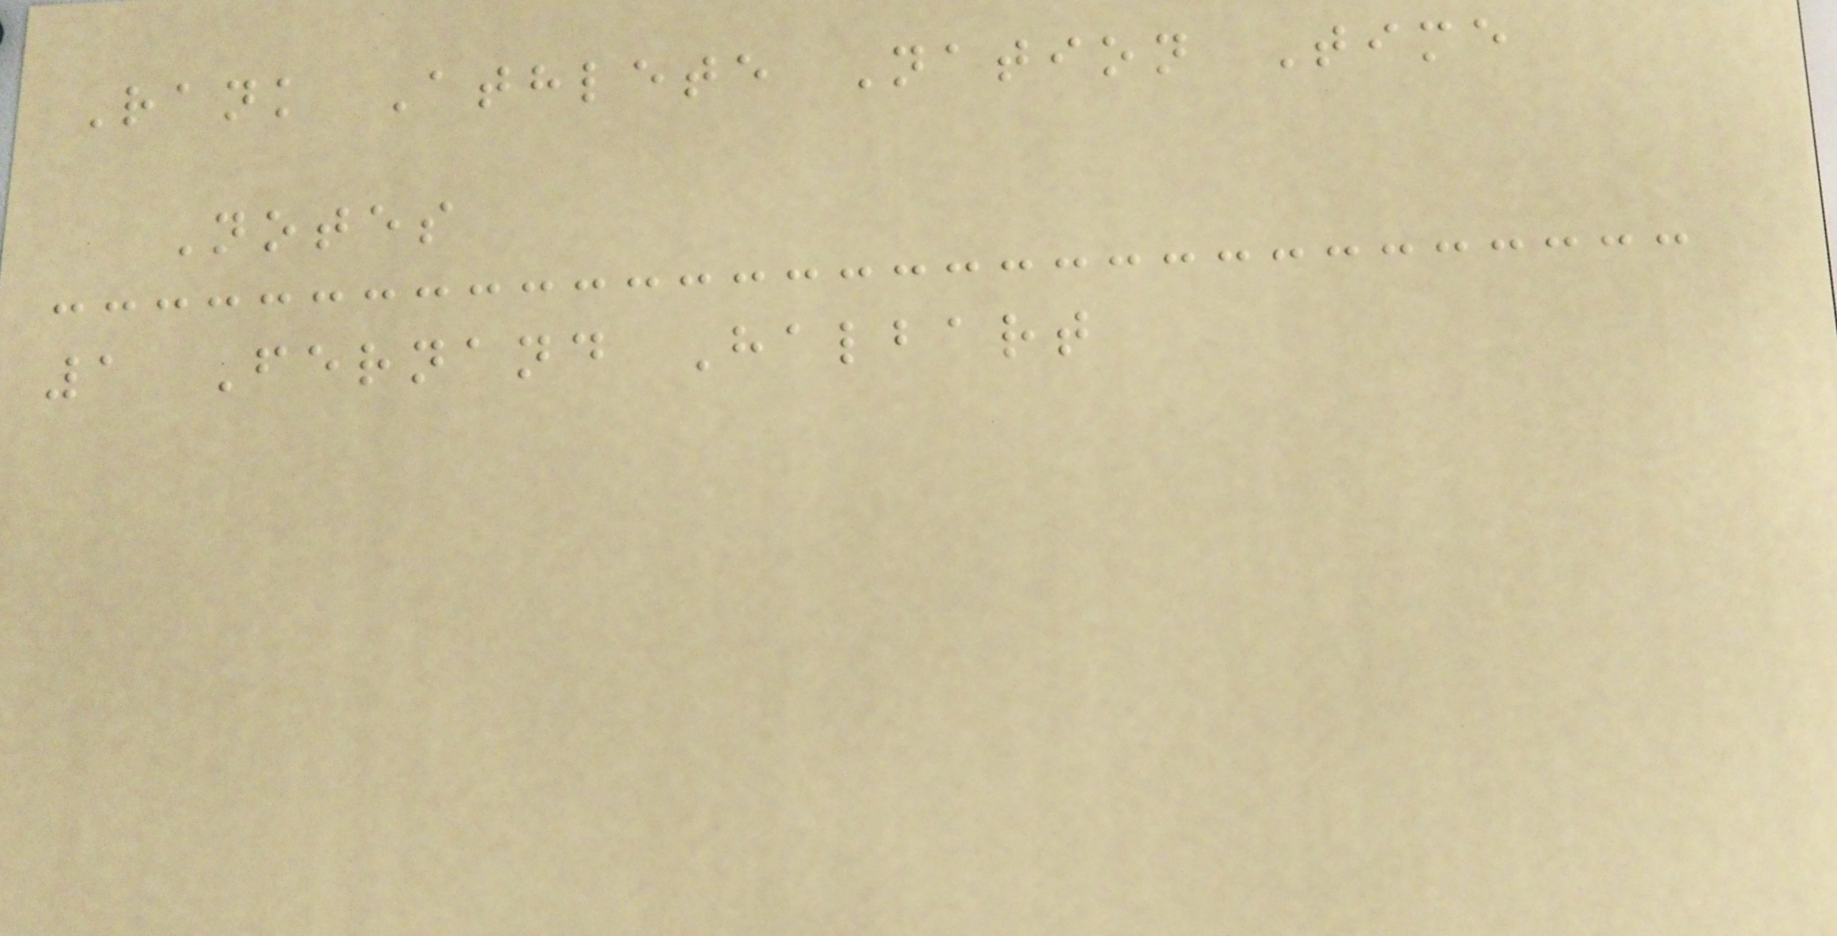Rank Athlete Nation Time
Notes
1 Fernand Halbart
